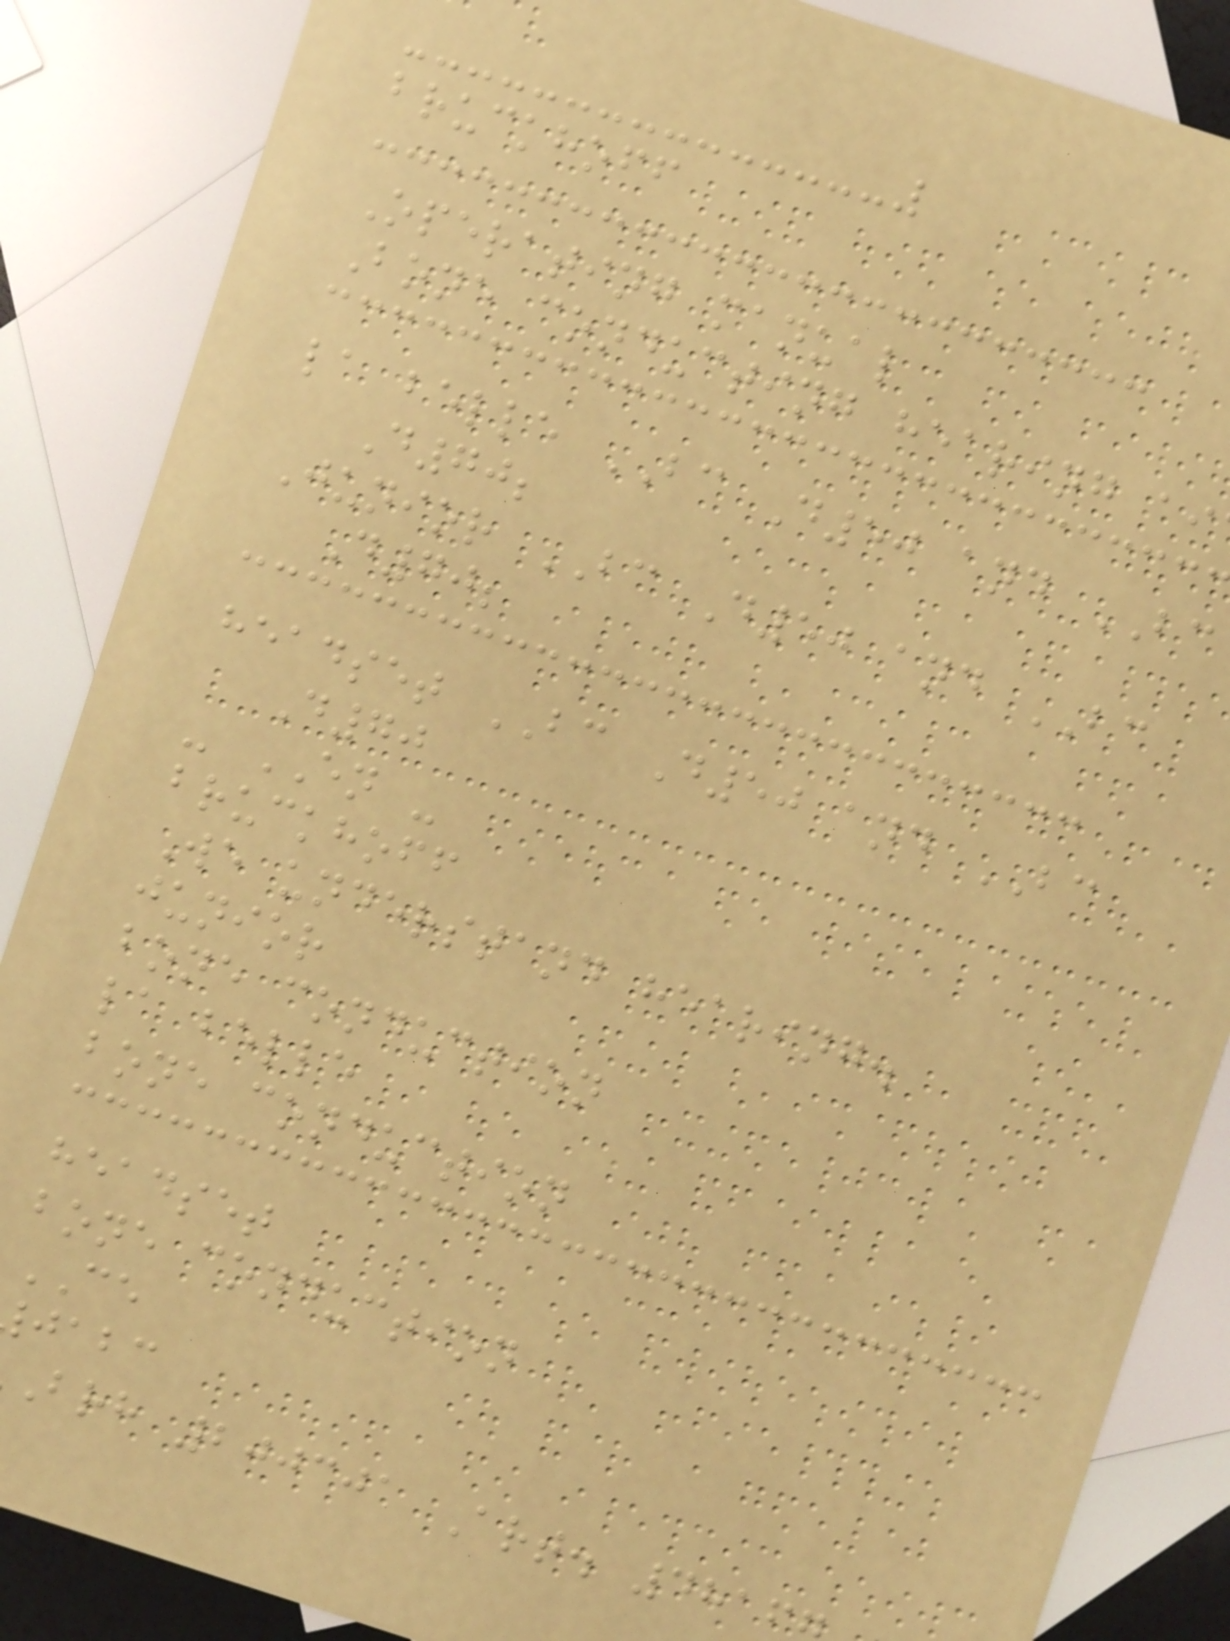bruckhoff
Operating manual
Bone conducting hearing ai
la belle BC D50 and BC
D70;
Junior BC D50 and BC
D70;
headset BC D50 and BC
D70
- EN -
bruckhoff
We understand hearing.
junior
bone conduction
la belle
bone conduction
headset
bone conduction
CE
jabc
brh 200301 Art. 481
